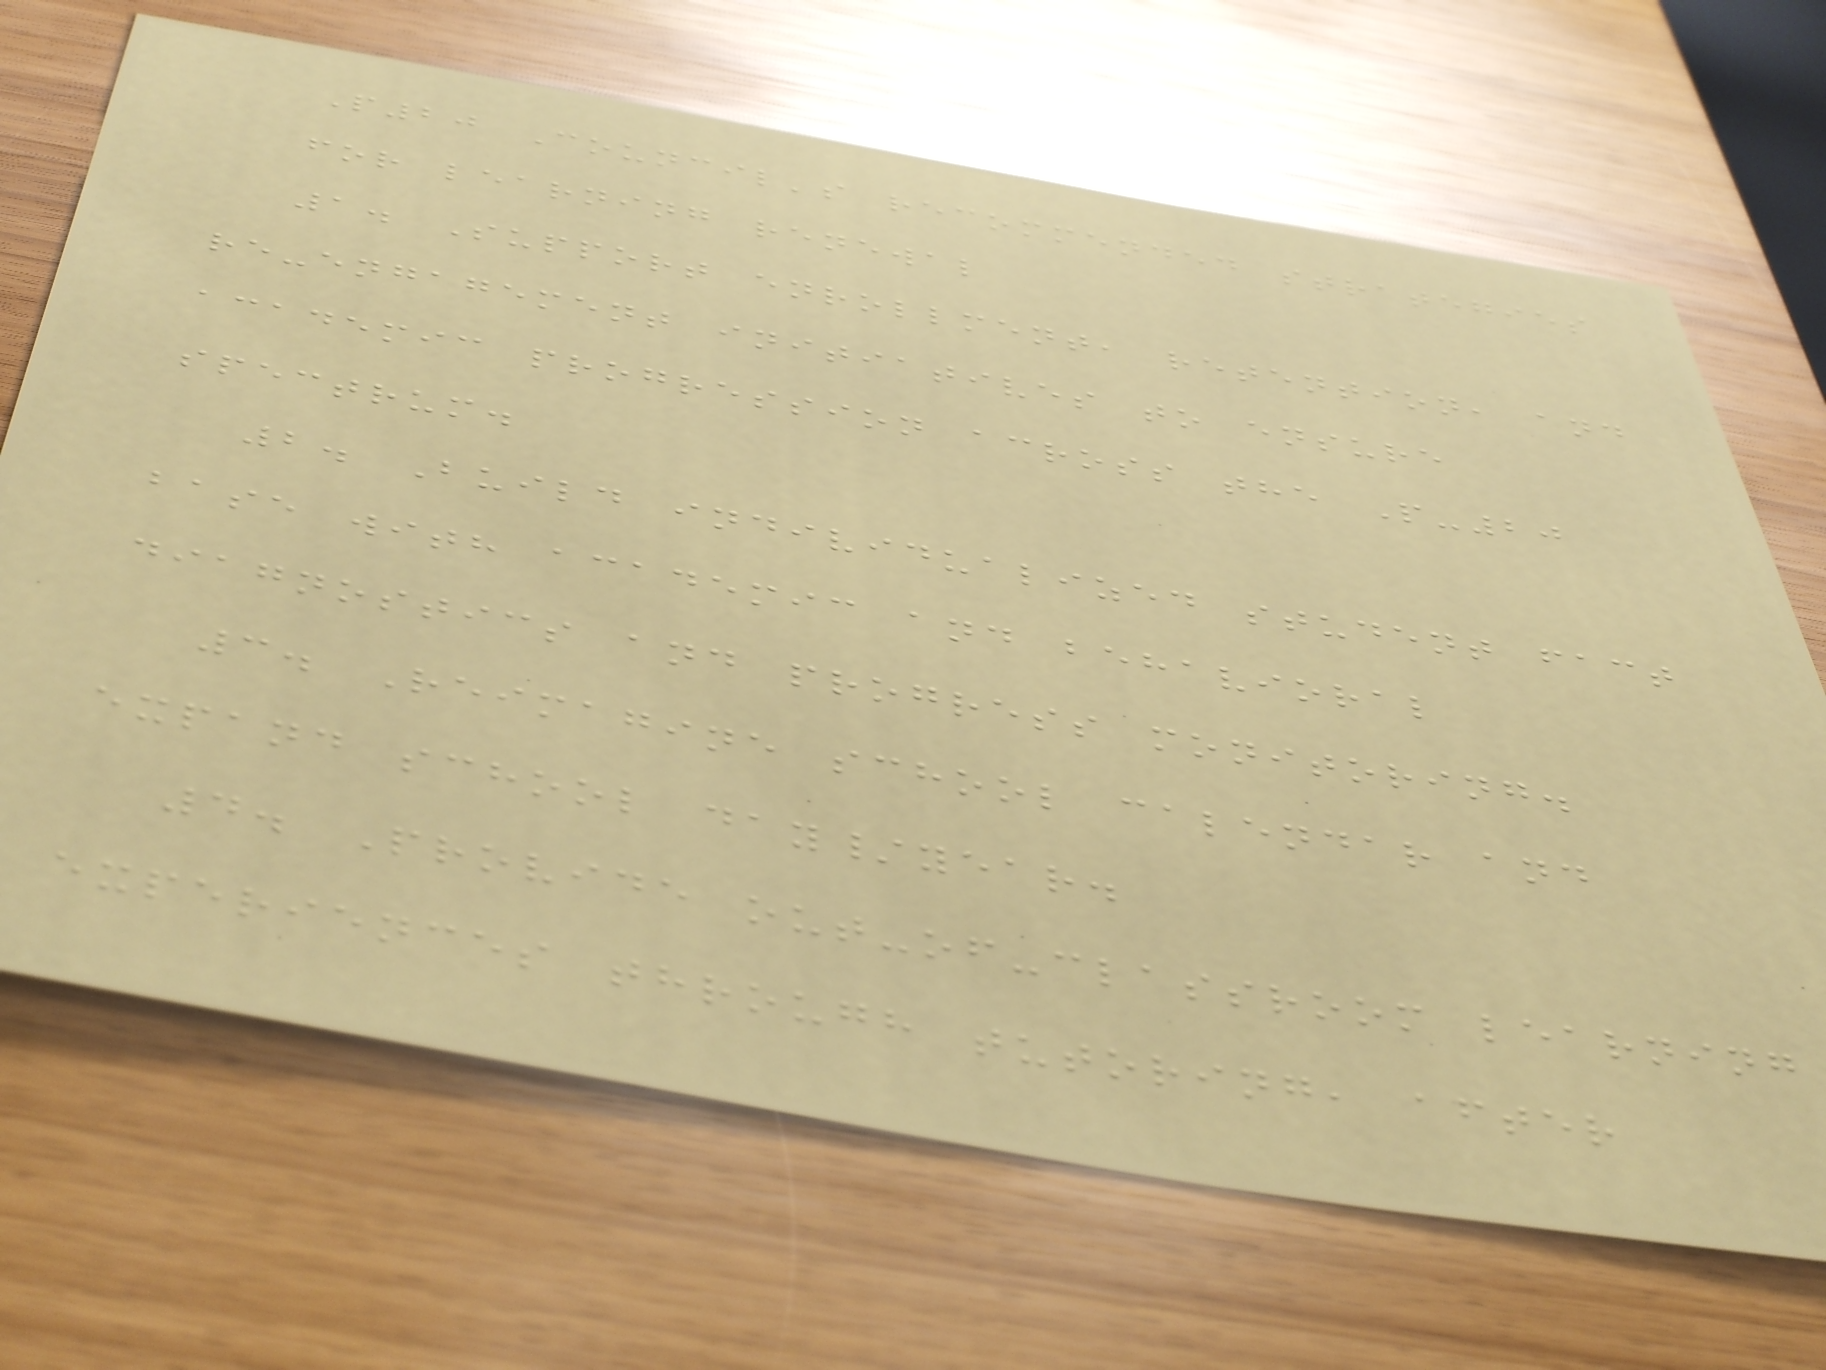P20 Council's recommended strategies
for learning renewal
1. Support enrollment, retention, and
re-engagement initiatives to ensure
academic progression across the P-20
spectrum.
2. Build individualized student fact
base with academic and behavioral
diagnostics and progress monitoring.
3. Reimagine school calendar and
expand school day/year.
4. Provide out-of-classroom learning
experiences through tutoring, after
